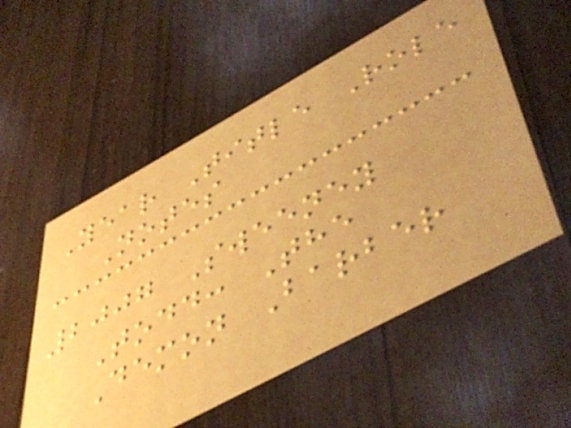Year Title Role
Notes
2007 Sweeney
Todd: The
Demon Barber
